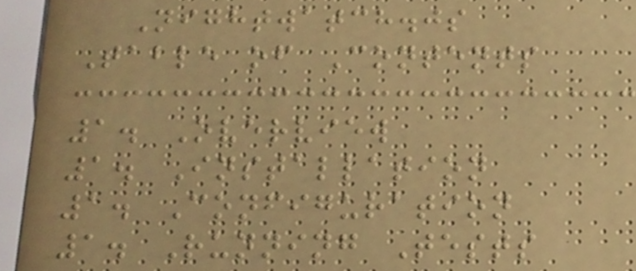Nightwatch.js
Table of Contents
1. Overview
1. Installation
1. Configuration
1. Running Tests
